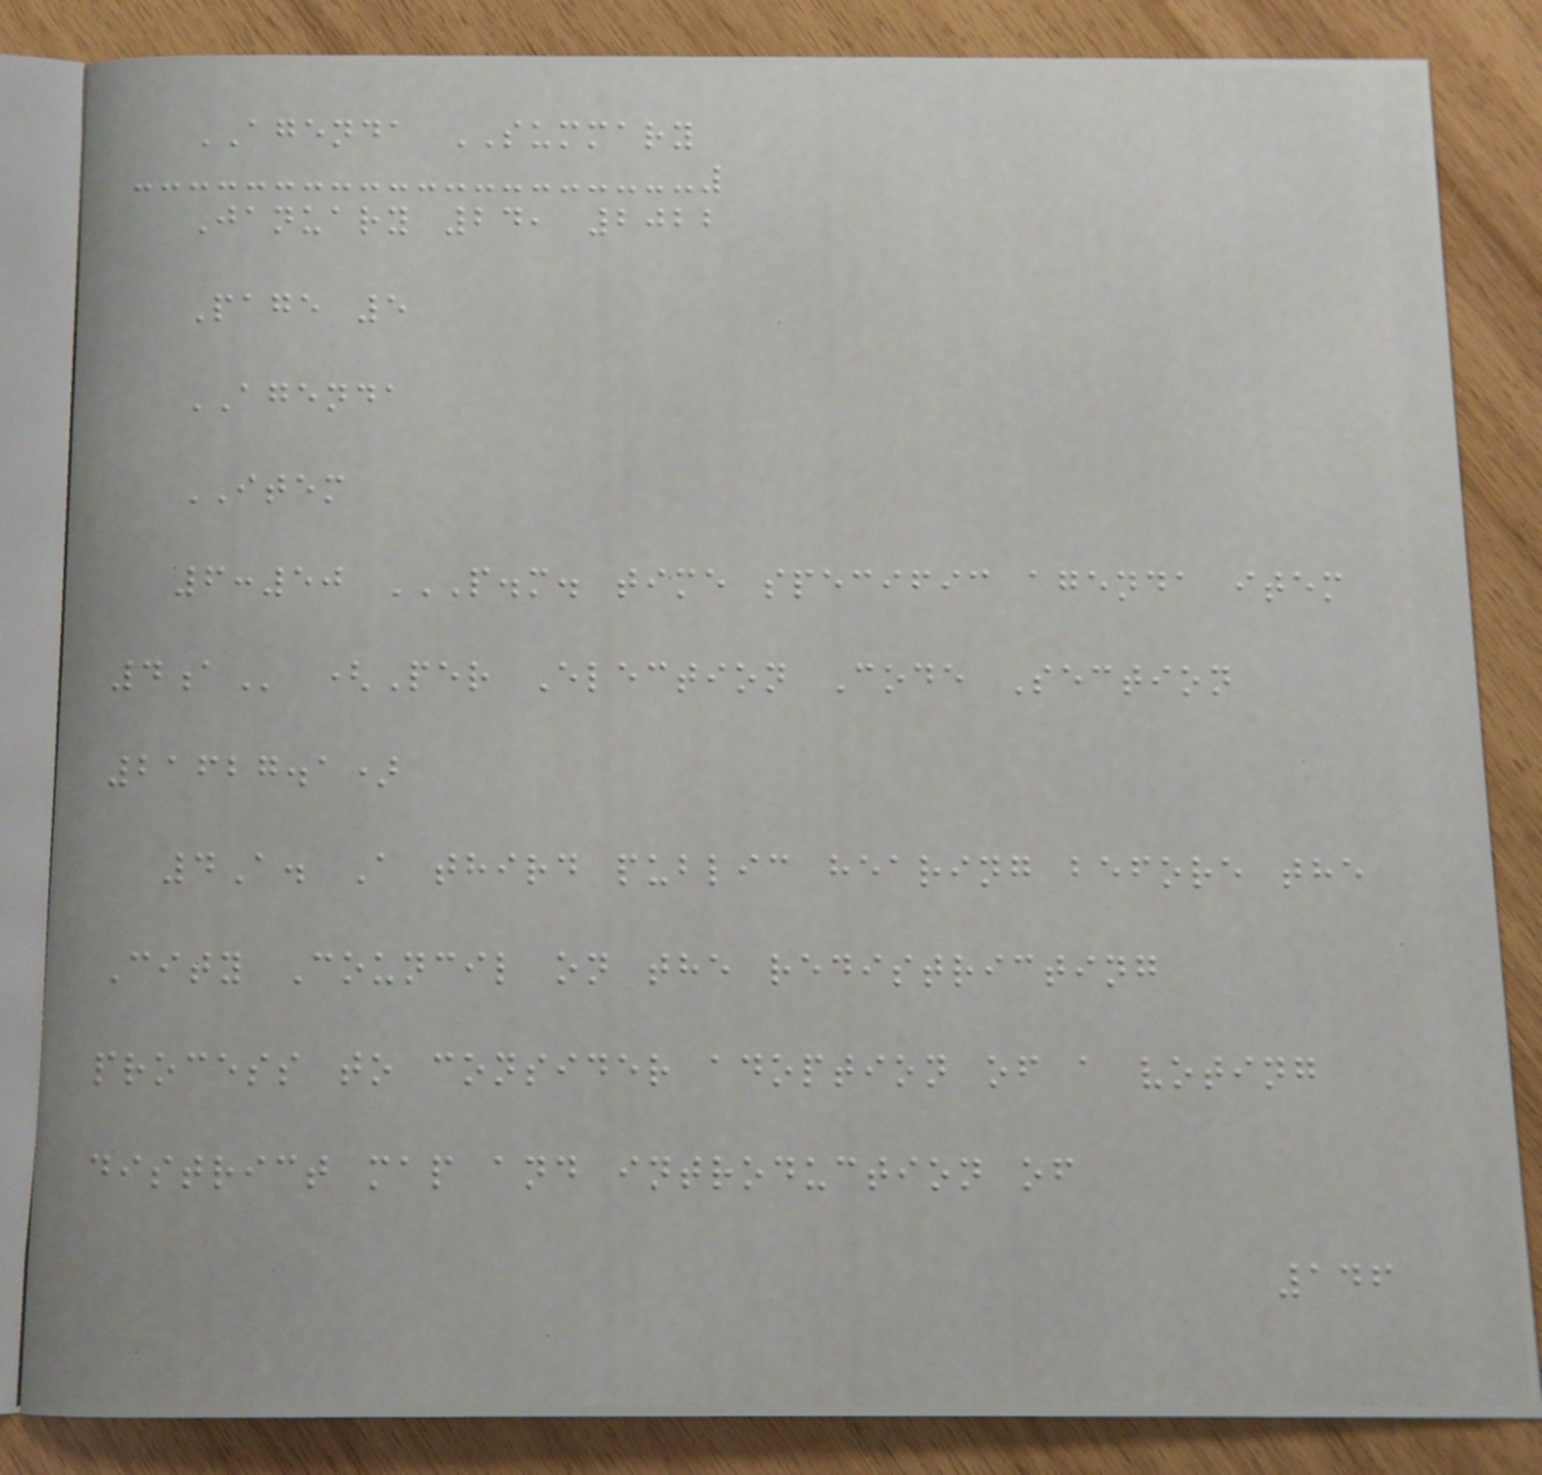AGENDA SUMMARY
January 24, 2022
Page 5
AGENDA
ITEM
6:50 P.M. TIME SPECIFIC AGENDA ITEM
4A (Per Election Code Section
21627.1)
4A. A third public hearing before the
City Council on the redistricting
process to consider adoption of a voting
district map and introduction of
146
